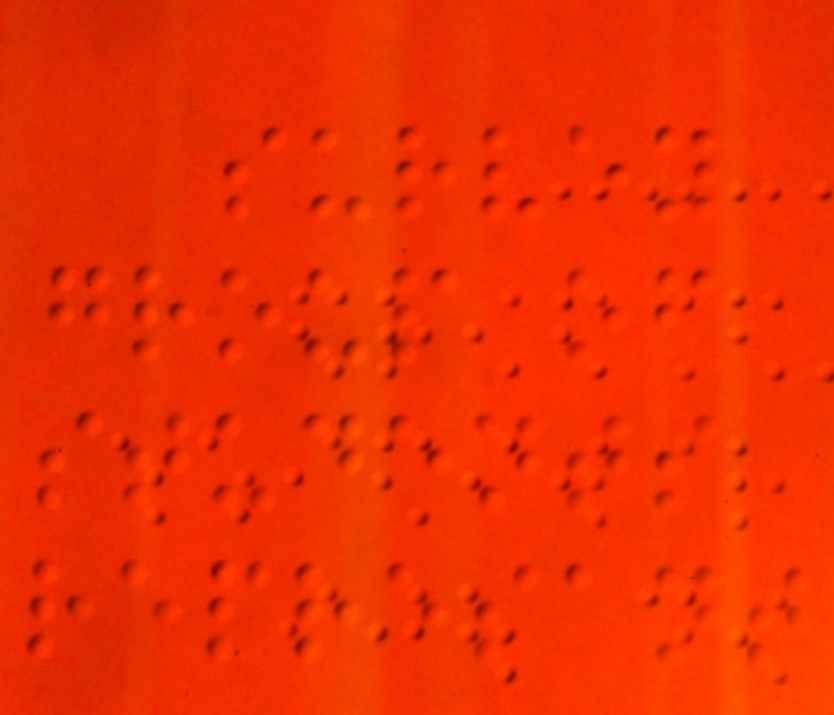survey
group of
students
represant
